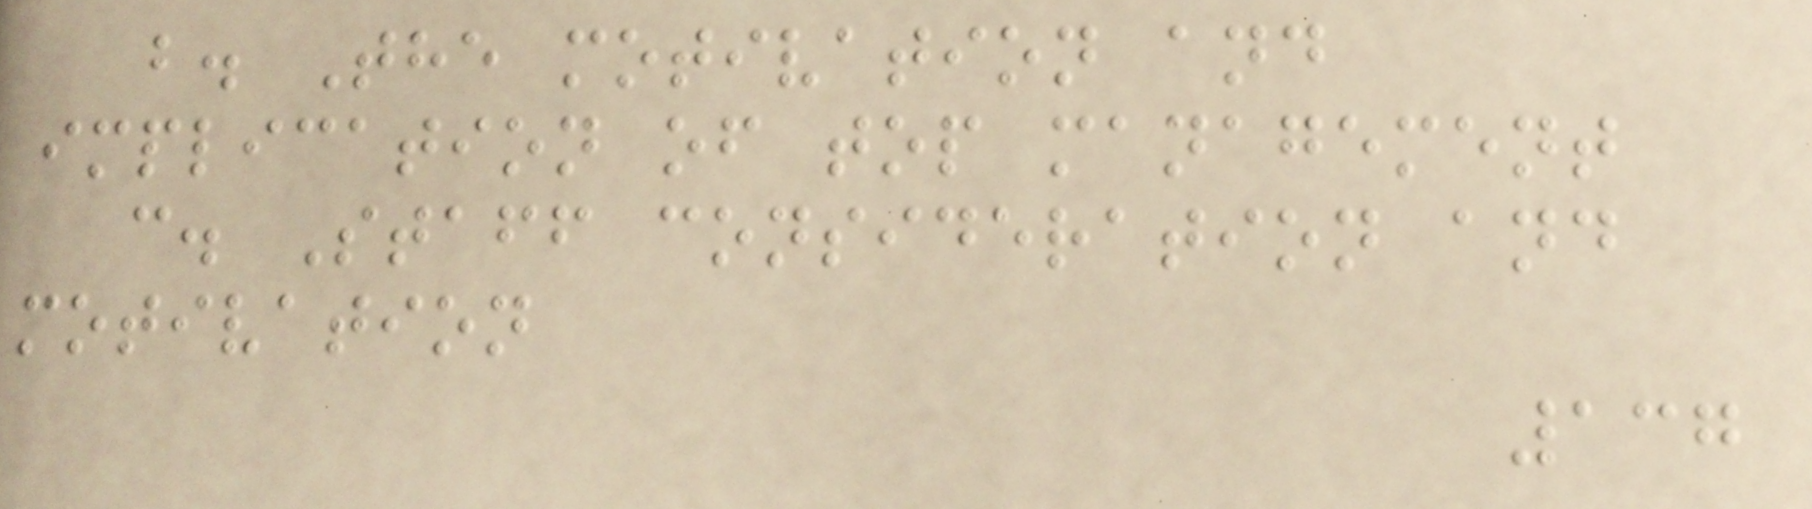b. The motivation and
implication of top management
c. Staff consideration and
motivation
137
